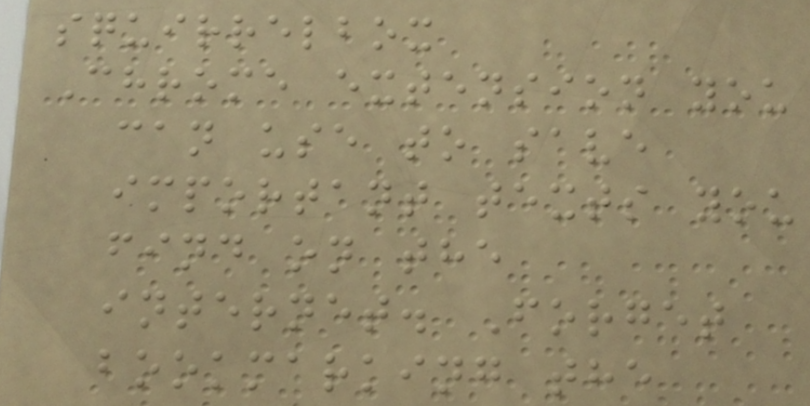squirrelbox
Chrome extension you
can use to save
important texts you
find on the
internet. Forget
bookmarking the
